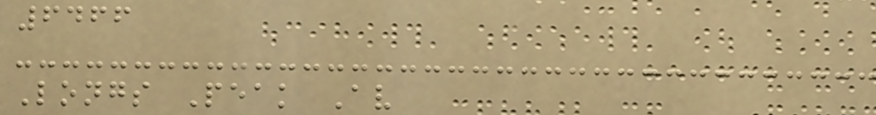6466
Longs Peak Av
